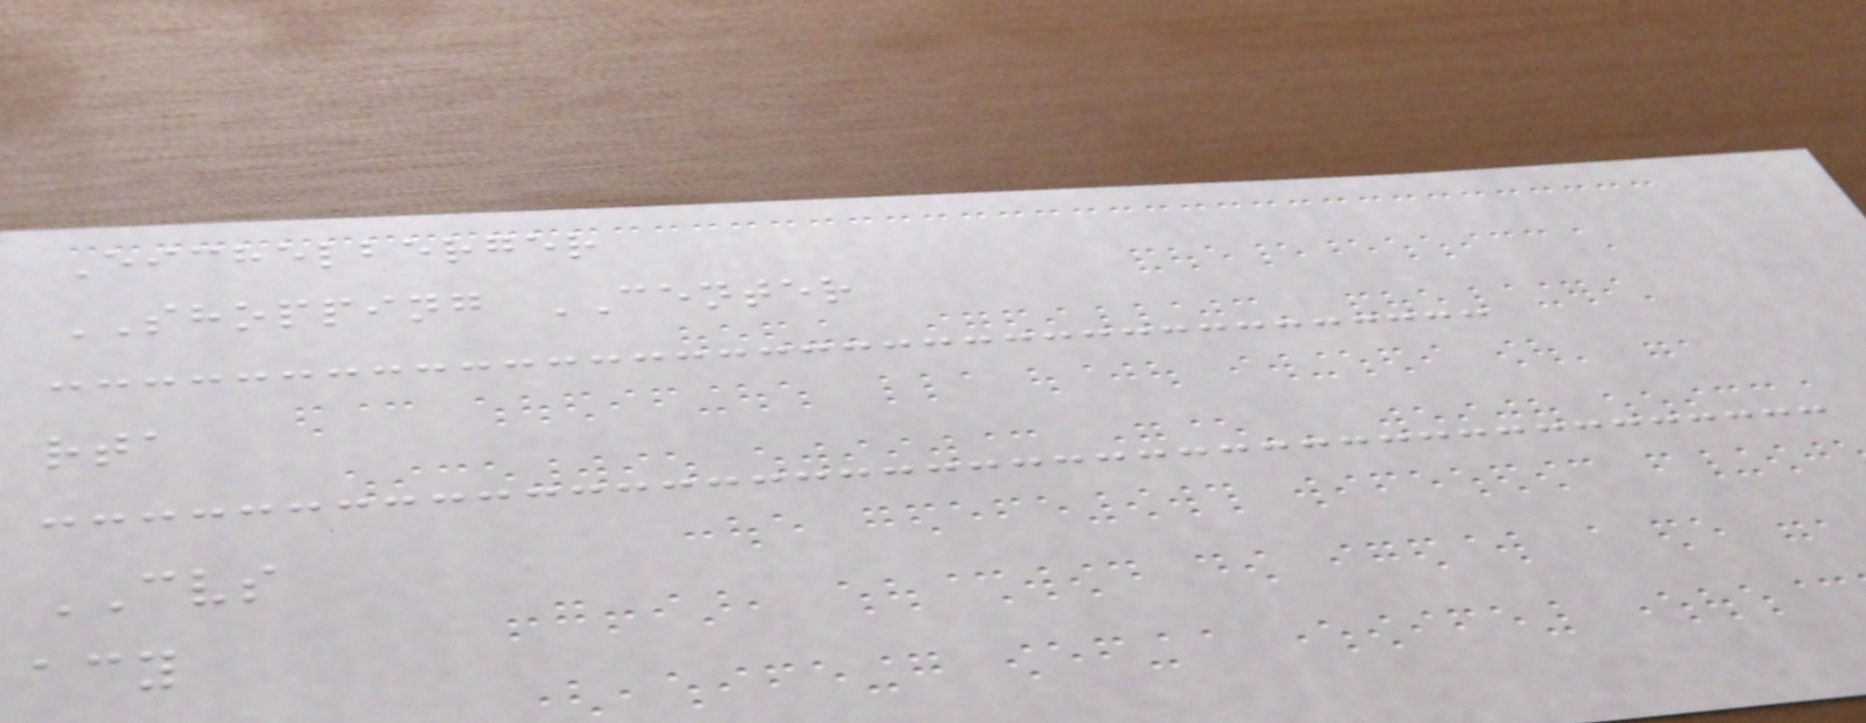Eichelberger
SHOPPING CENTER
rta
CVS
acy
